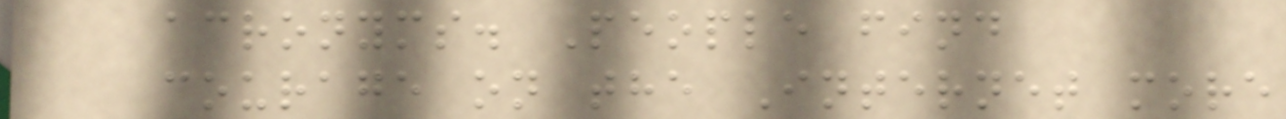acronyms. People find
courage on the Internet more
